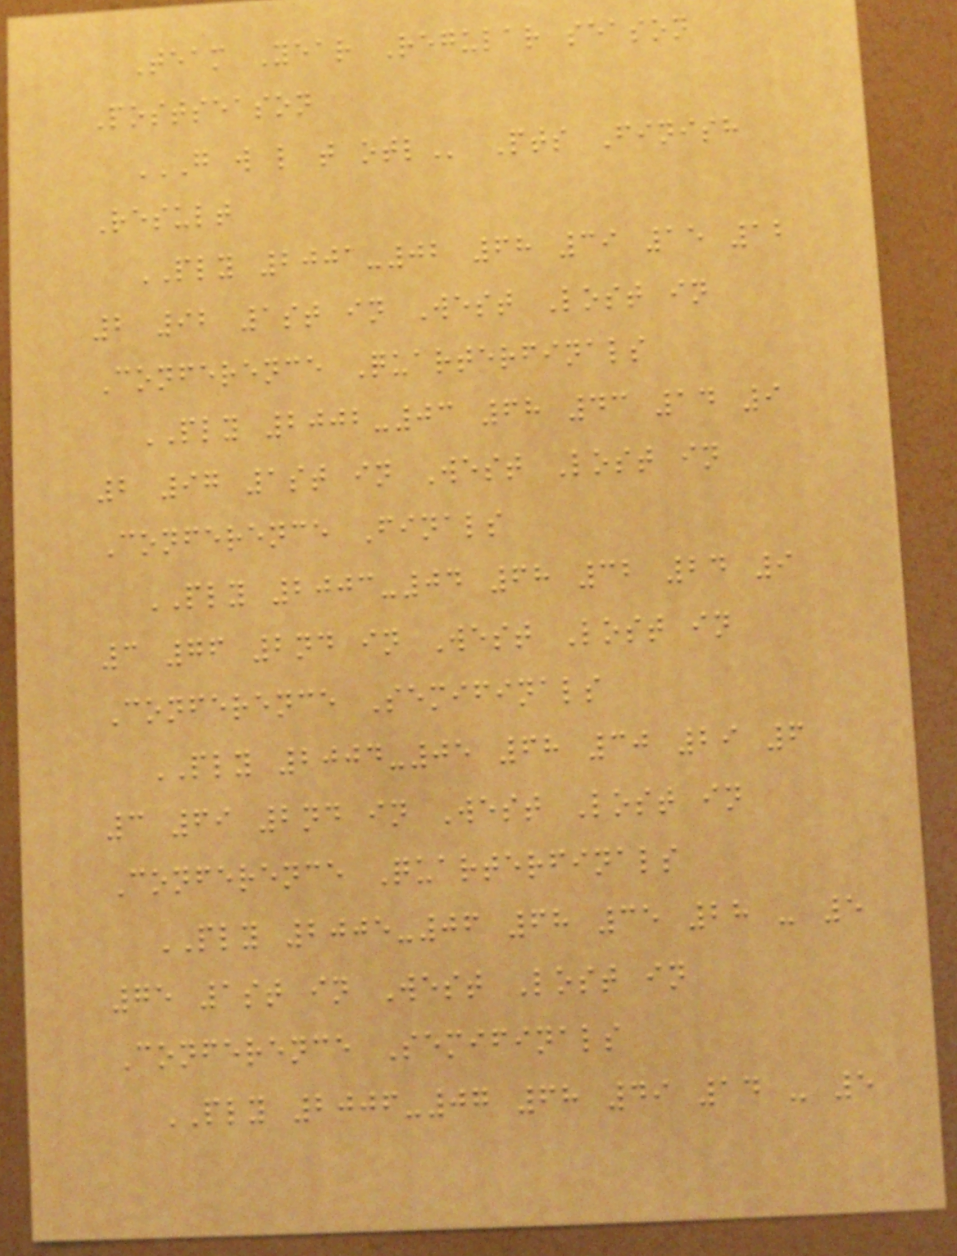Team Year Regular season
Postseason
G W L T OTL Pts Finish
Result
PLY 2001-02 68 39 15 12
2 92 1st in West Lost in
Conference Quarterfinals
PLY 2002-03 68 43 14 9
2 97 1st in West Lost in
Conference Finals
PLY 2003-04 68 32 24 9
3 76 2nd in West Lost in
Conference Semifinals
PLY 2004-05 68 30 29 6
3 69 2nd in West Lost in
Conference Quarterfinals
PLY 2005-06 68 35 28 - 5
75 1st in West Lost in
Conference Semifinals
PLY 2006-07 68 49 14 - 5
